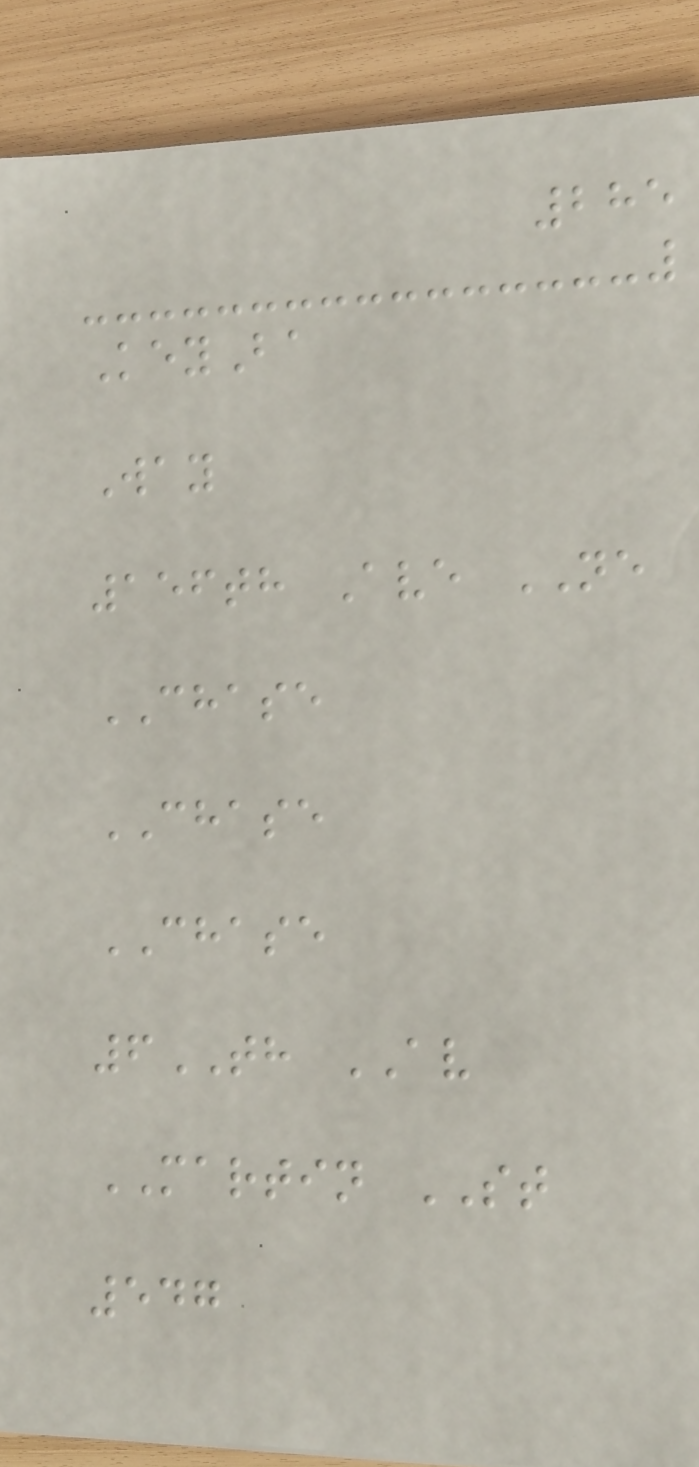285
KeyBa
Way
156th Ave NE
CHASE
CHASE
CHASE
6TH AV
MARTIN ST
547
